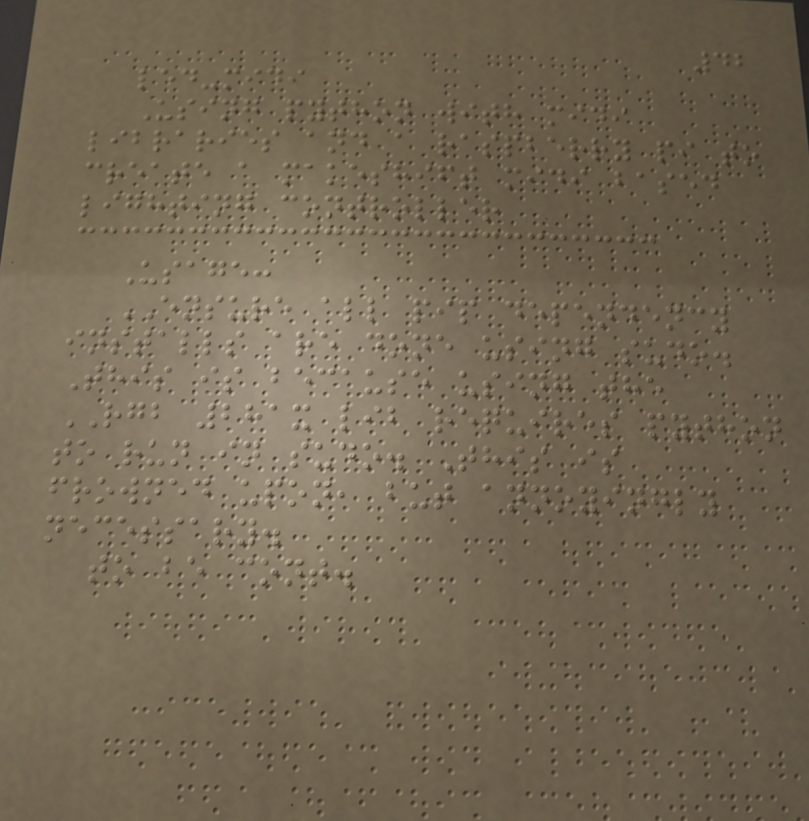42
led-midi
Using python with midi
libraries and a raspberry pi to
create a makeshift midi based
lighting controller
Usage:
ENSURE all pip dependency
installs are done using sudo.
This is because using the
RGB 281x lib requires python
to run in sudo. This is
frowned upon, but annoyingly
necessary.
to be cont.
